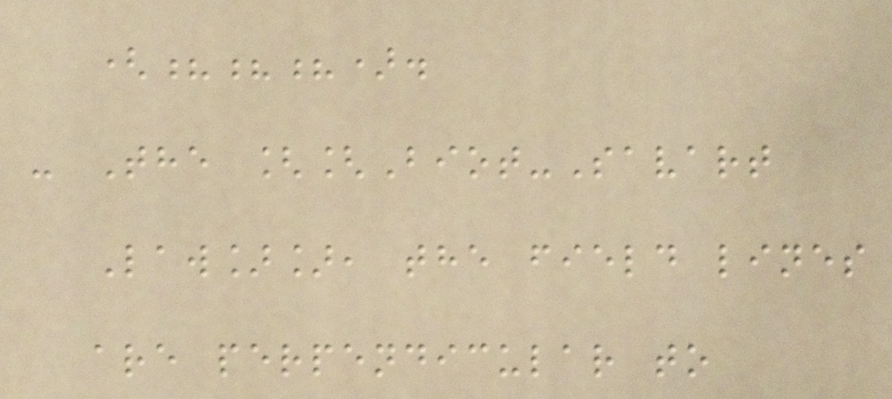(???).
- The [[Biot-Savart
Law]], the field lines
are perpendicular to
